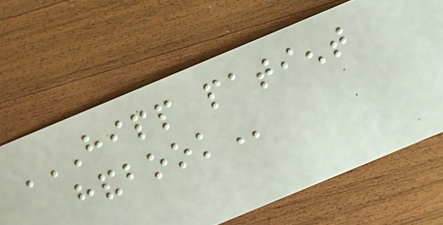HIPP PATIENT
HANDBOOK
